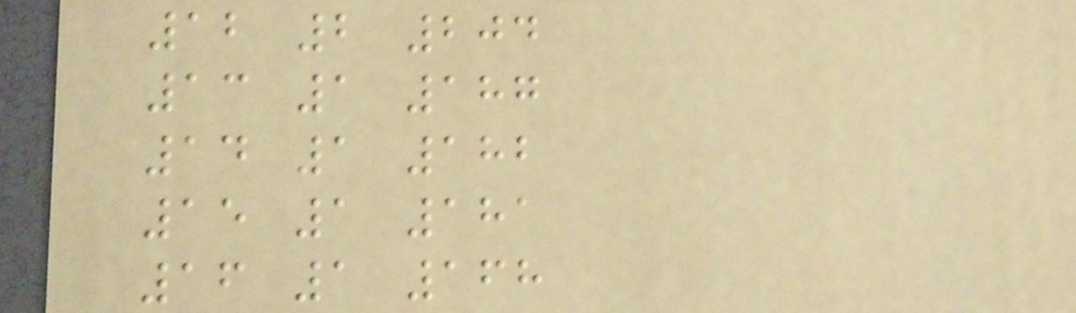12 2 204
13 1 187
14 1 182
15 1 181
16 1 168
